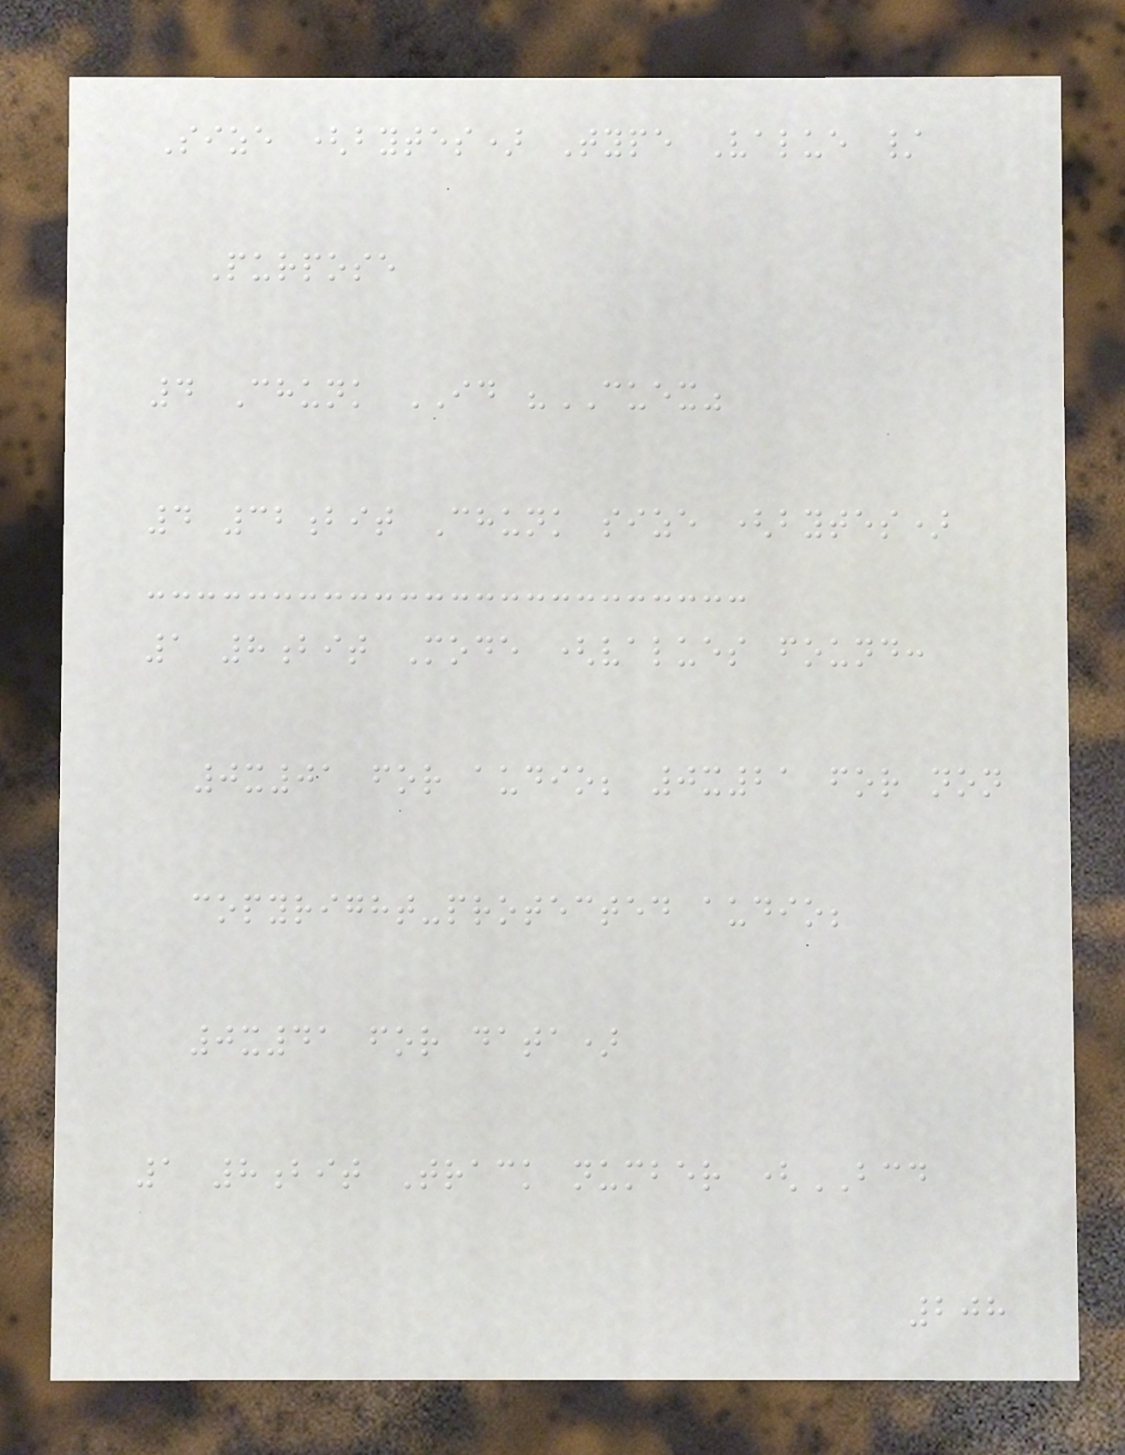Size (bytes) Type Value /
Purpose
4 Chunk ID "CUEX"
4 32bit Chunk size (bytes)
1 8bit Mode (values found:
0x01 for audio; 0x21 for non
copyright-protected audio;
0x41 for data)
1 8bit Track number (BCD
208
